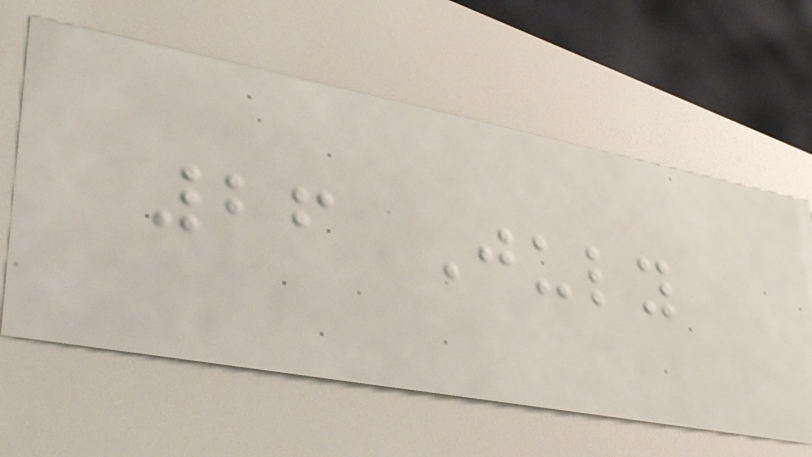26 July
